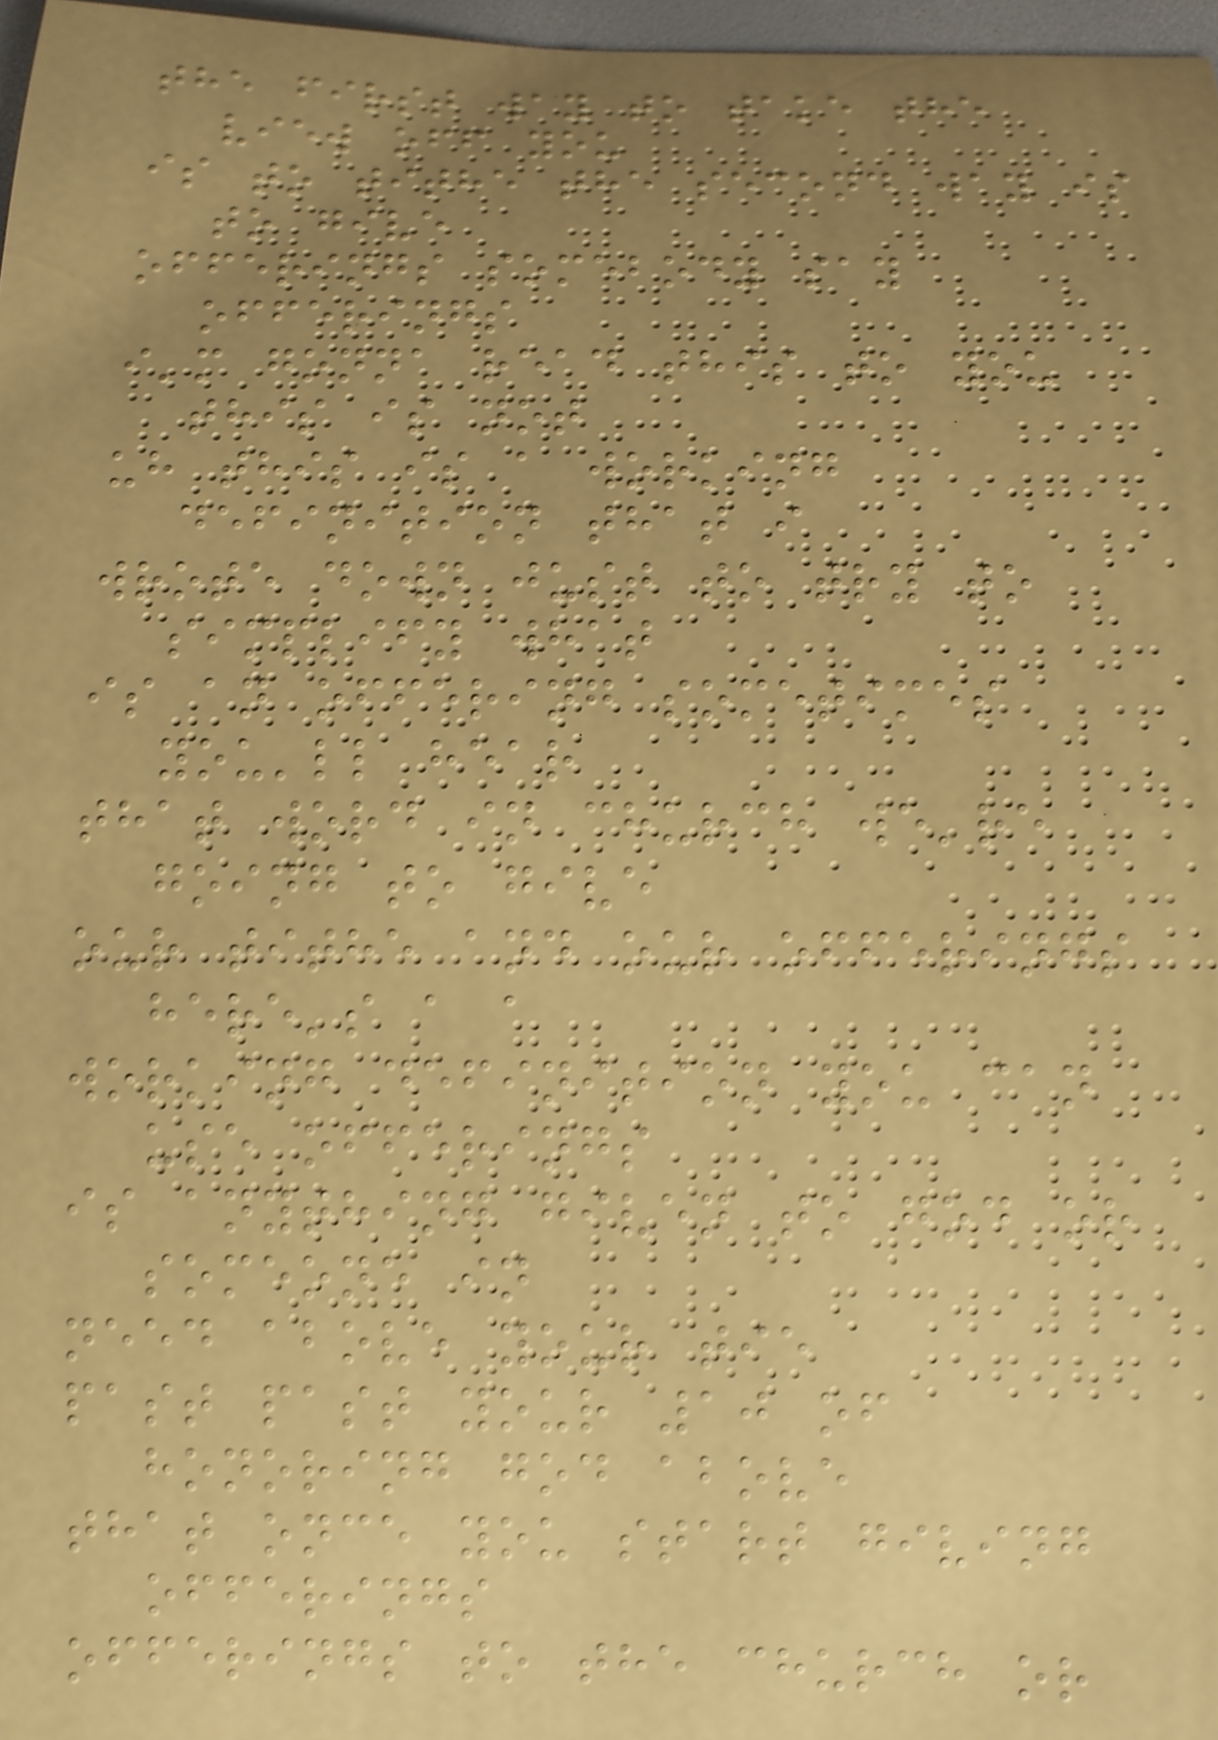the first way to take the
view off you
is to tithe the second way is
to give
offerings somebody say
offerings
i'm gonna read this to you
this is not
uh this is a working
definition that i
wrote down just to try to
simplify what
is an offering sometimes
you'll hear
that word in church we're
going to give
our tithe and our offerings
here's a a
working definition you can
use offerings
is anything given to god or
someone in
need above your tie
past past your 10 of
honoring god above
that once you start giving
offerings
offerings to the church or
